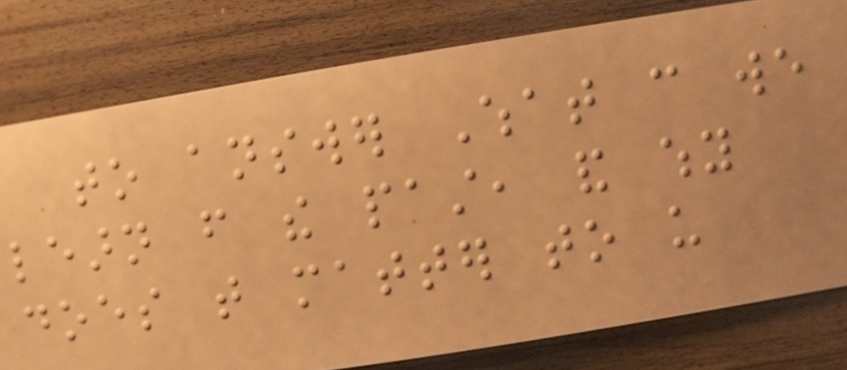to answer What can we
learn from the past, and why
does that matter to us
